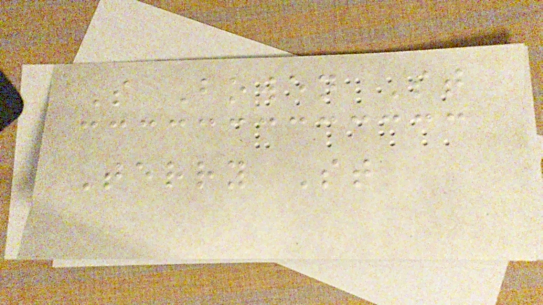S Bowen St
Terry St
